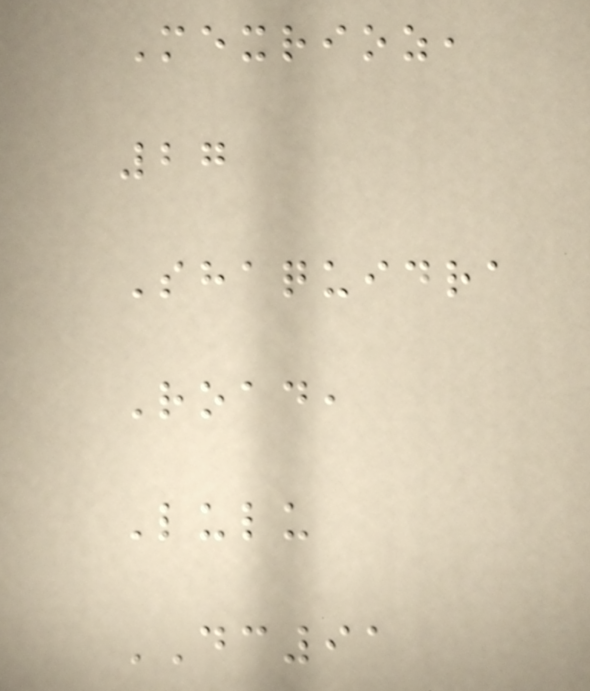Mexrioz,
27
Shaquidra
Road,
Lulu
DC91
